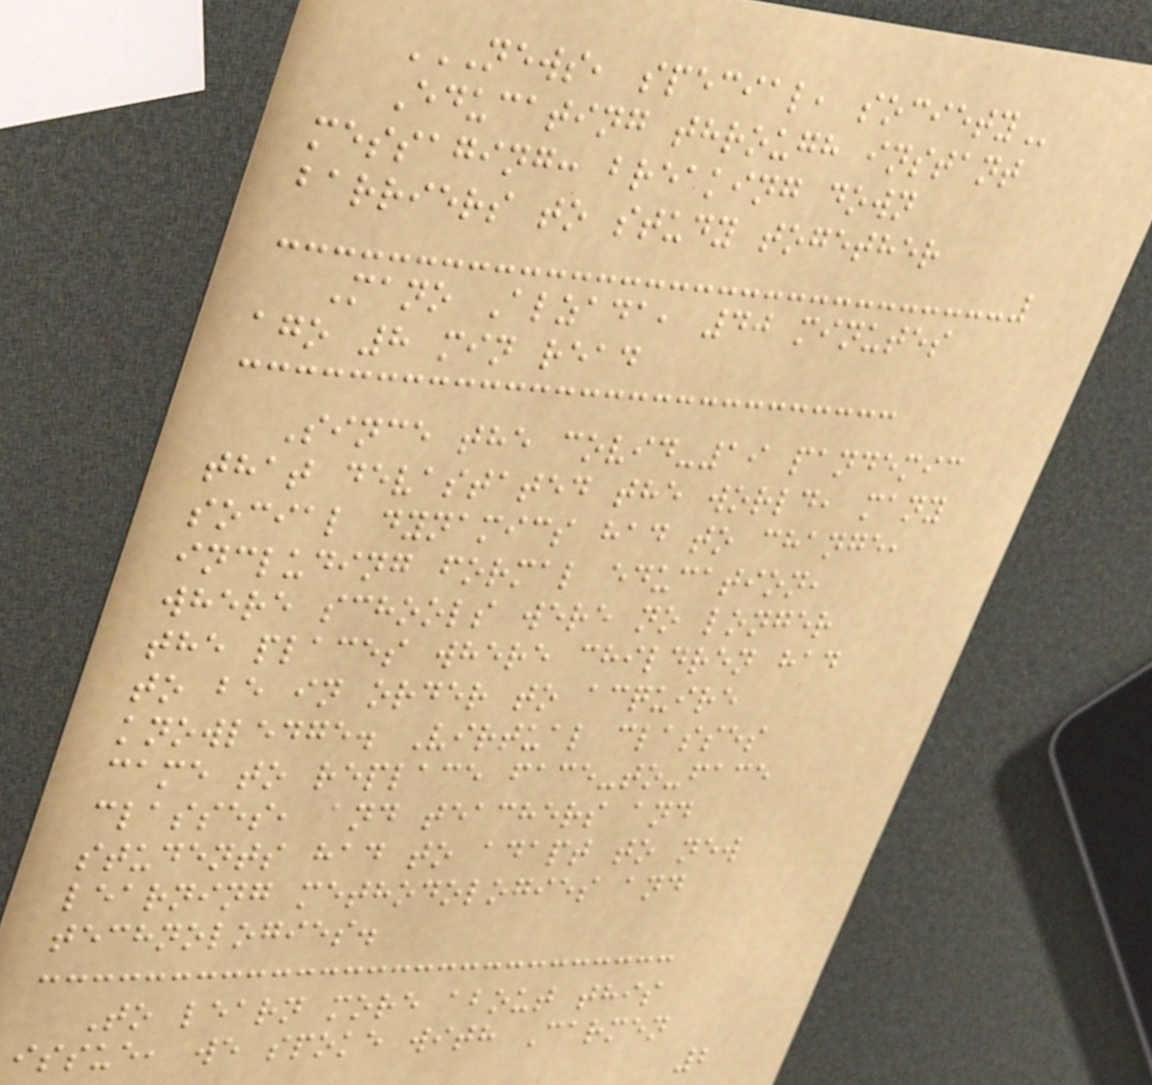NEWS, SPECIAL, SOCIETY
Educating through instant
messaging: breaking down
barriers to study together
Mano Alzada, 40 minutes
ago 8 min read
Since the covid-19 pandemic
that devastated the world, many
social dynamics had to change,
including formal education,
where schools were no longer
the places where children had
to be in order to acquire
knowledge. Virtual classes
came to replace face-to-face
classes, and teachers and
students had to adapt to new
learning methodologies and
technologies.
To learn more about this
issue, we spoke with Carmen
2
